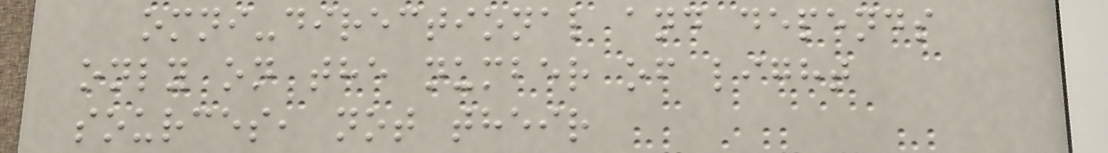omni-directional and depends
only on the number of light
sources, not their
